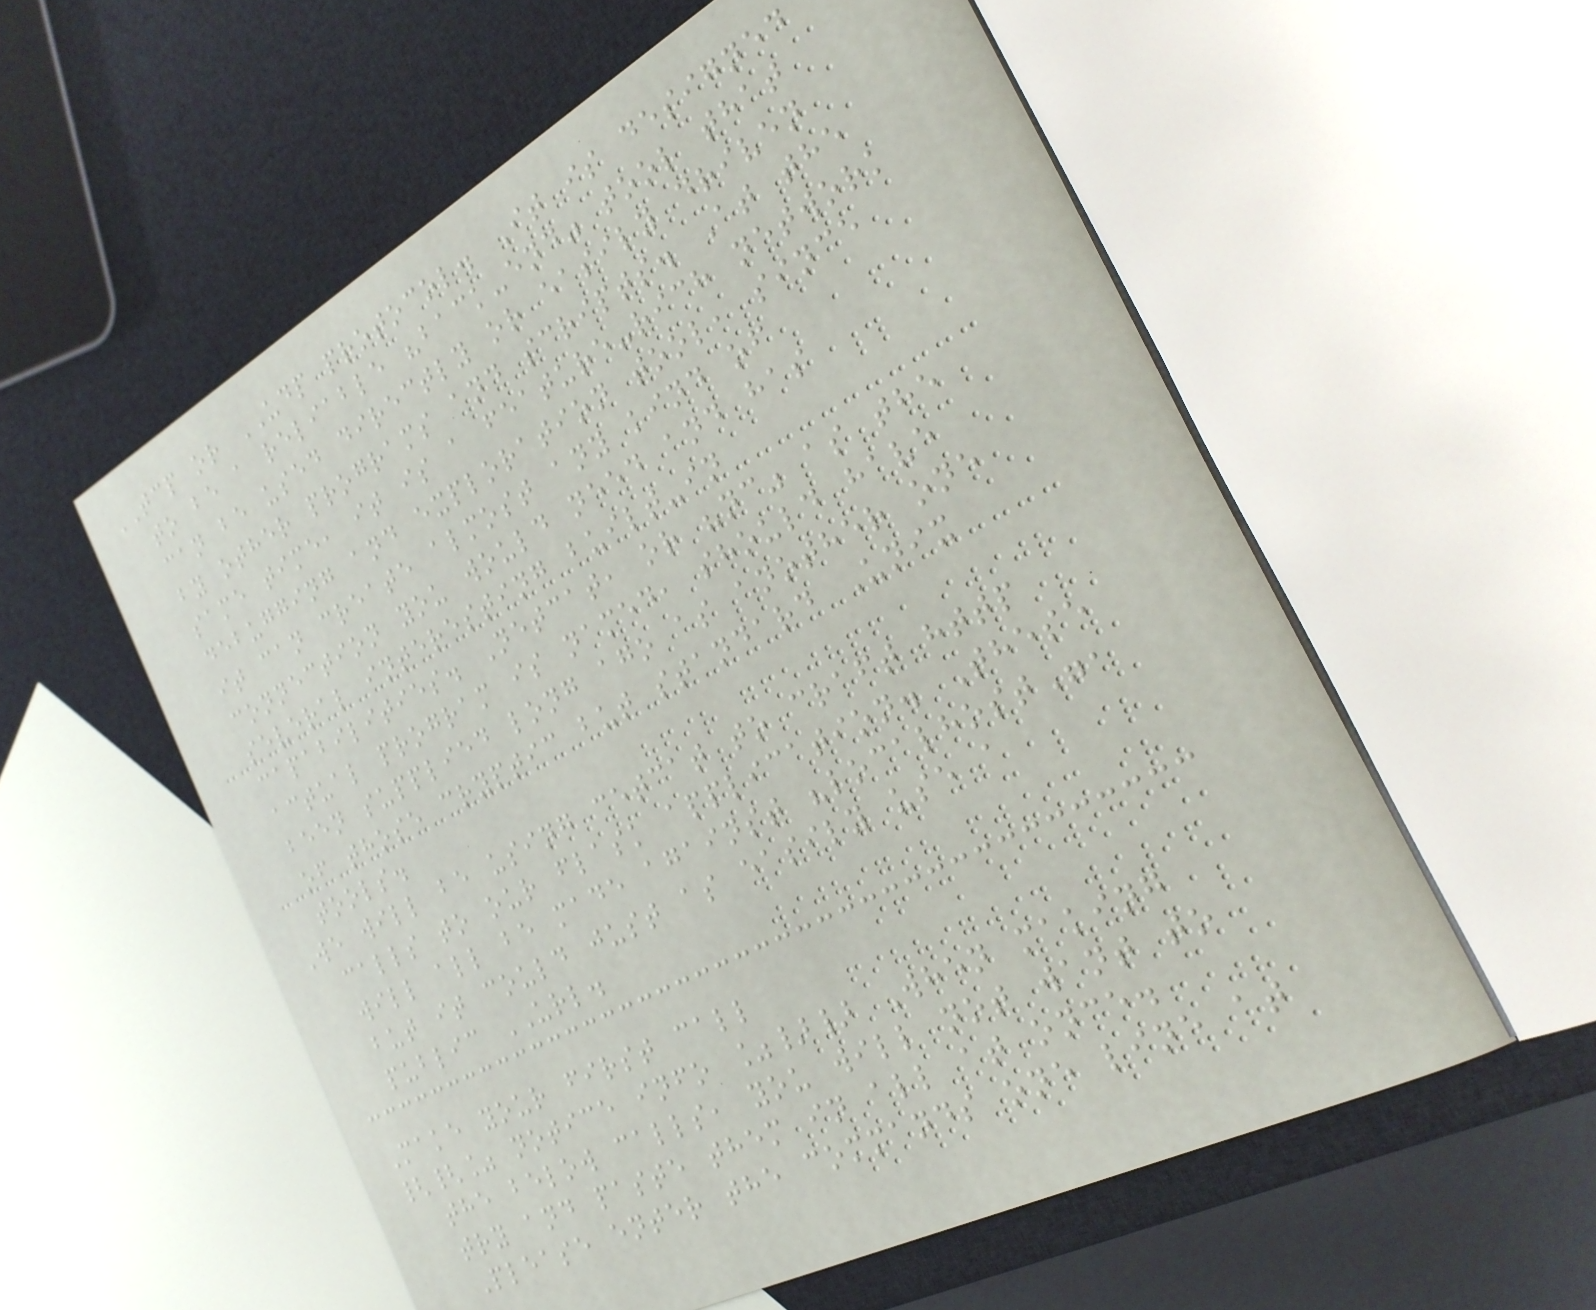TCP or UDP protocol. It is designed
to be a reliable "back-end" tool that
can be used directly or easily driven
by other programs and scripts. At the
same time, it is a feature-rich network
debugging and exploration tool, since
it can create almost any kind of
connection you would need and has
several interesting built-in
capabilities. Netcat, or "nc" as the
actual program is named, should have
been supplied long ago as another one
of those cryptic but standard Unix
tools.
We will be using cetcat to craft http
calls to our flask application. These
will all be made against "localhost",
but it could just as easily use a
public URL.
Make your first call
{{% notice info %}} When making
the below calls, you will not want to
try and paste them in all at once.
Please enter the commands one line at
